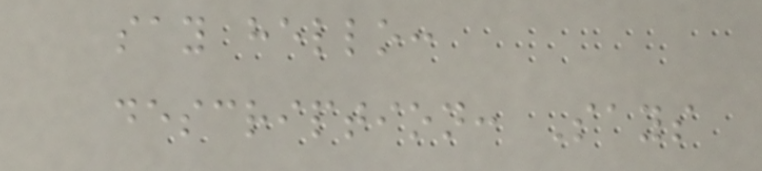say hello:
description: Says
